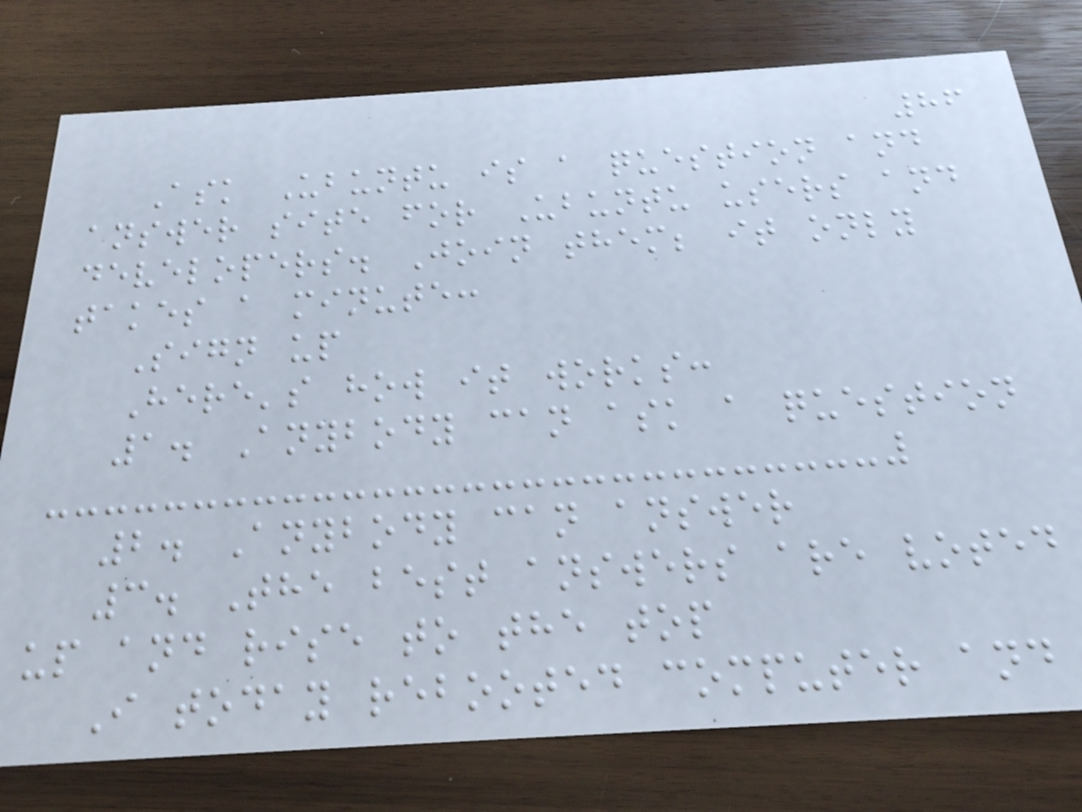86
Ask Ubuntu is a question and
answer site for Ubuntu users and
developers. Join them; it only
takes a minute:
Sign up
Here's how it works:
1. Anybody can ask a question
2. Anybody can answer
3. The best answers are voted
up and rise to the top
I today rebooted computer and
